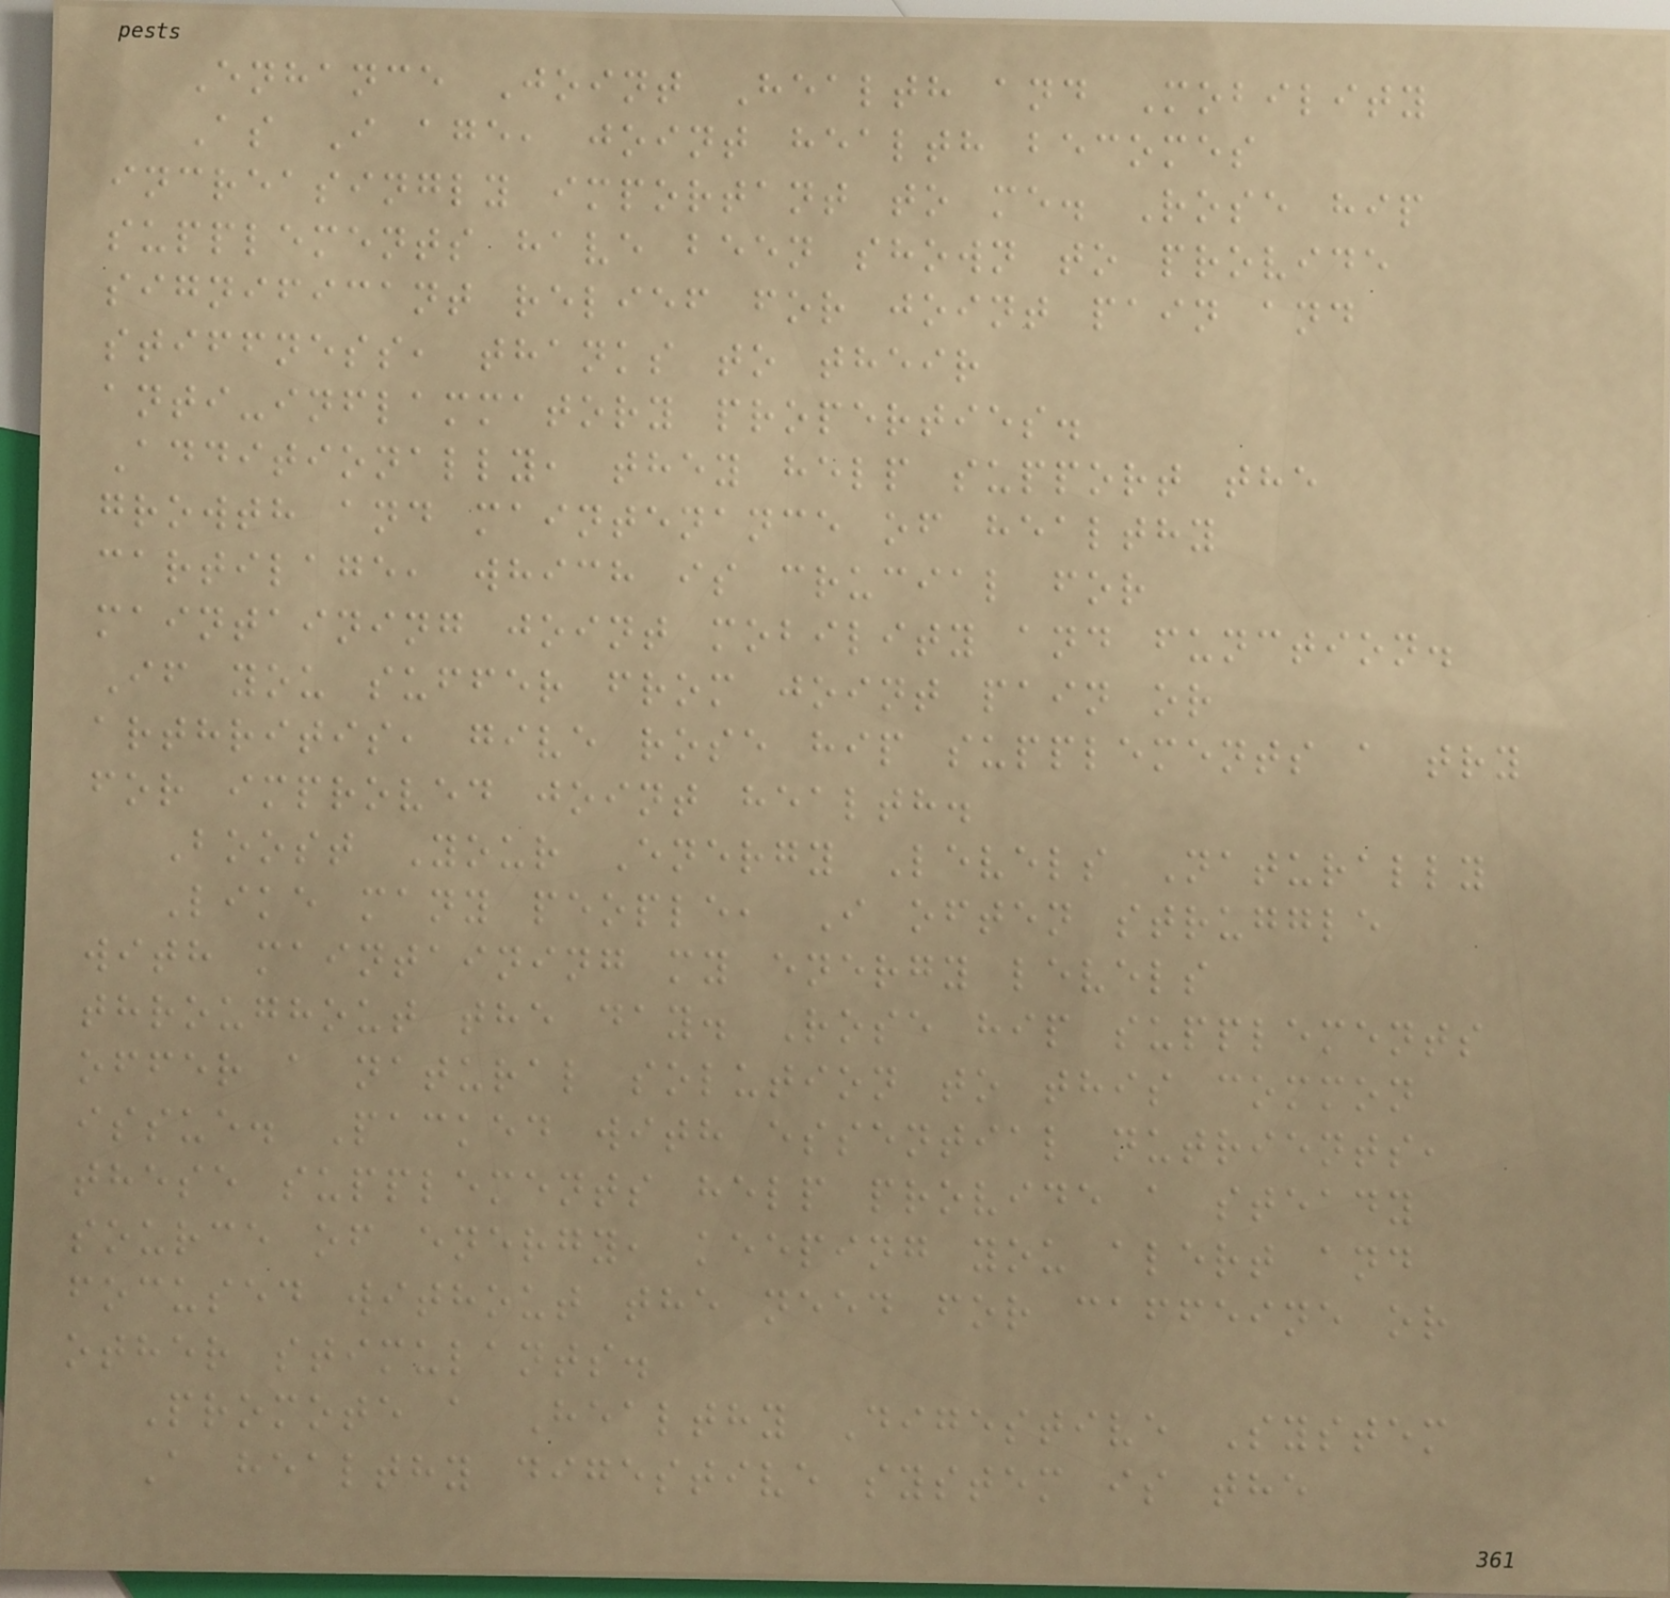Enhance Joint Health and Mobility
As I age, joint health becomes
increasingly important to me. Rose hip
supplements have been shown to provide
significant relief for joint pain and
stiffness, thanks to their
anti-inflammatory properties.
Additionally, they help support the
growth and maintenance of healthy
cartilage, which is crucial for
maintaining joint mobility and function.
If you suffer from joint pain or
arthritis, give rose hip supplements a try
for improved joint health.
Boost Your Energy Levels Naturally
Like many people, I often struggle
with maintaining my energy levels
throughout the day. Rose hip supplements
offer a natural solution to this common
issue. Packed with essential nutrients,
these supplements help provide a steady
source of energy, keeping you alert and
focused without the need for caffeine or
other stimulants.
Promote a Healthy Digestive System
A healthy digestive system is the
